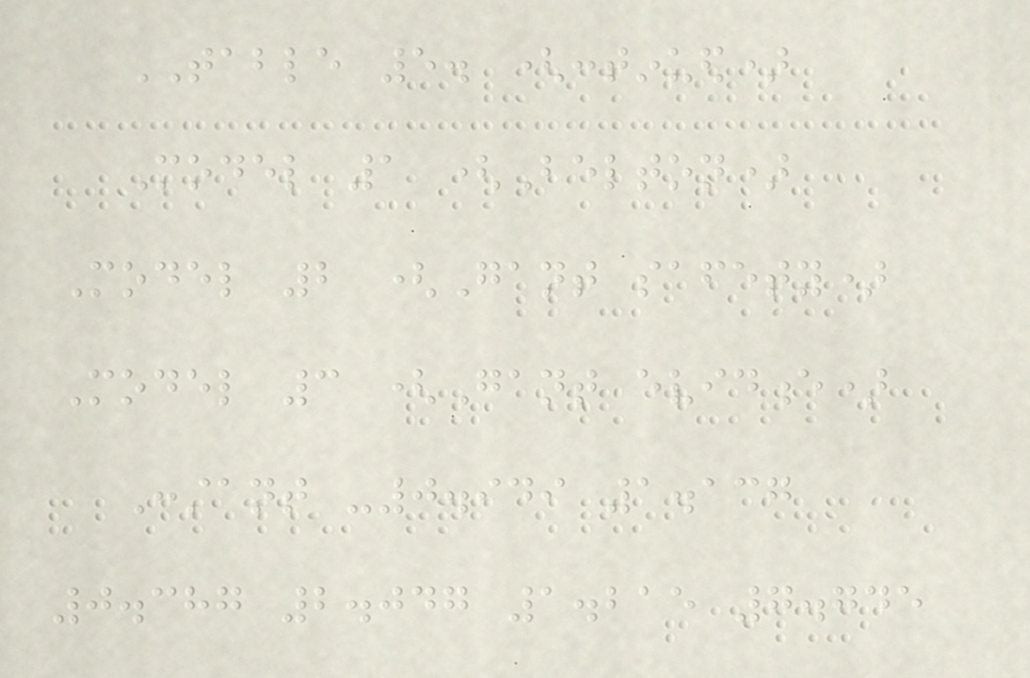TABLE 5. (continued)
Model 1 (Belton)
Model 2 (Gant safety)
Model 3 (Gant evidence)
Constant -0.949 1.137
0.387 2.047 1.215 7.745
